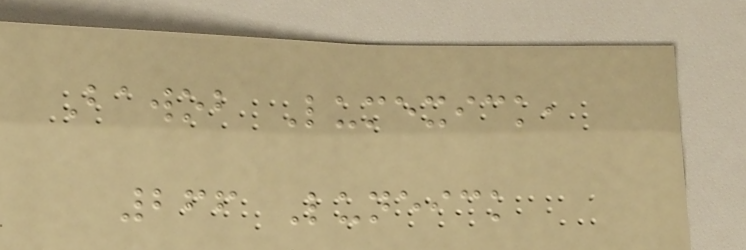Bawob Lumexick,
266 Luneick
